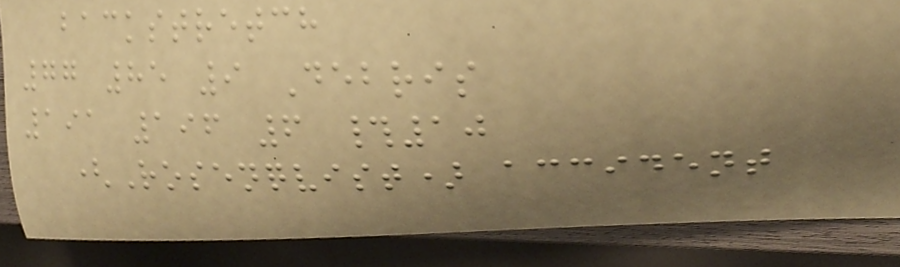backstretch
77 85 9 Debris
191 196 6 #10
(Rosenqvist) accident
